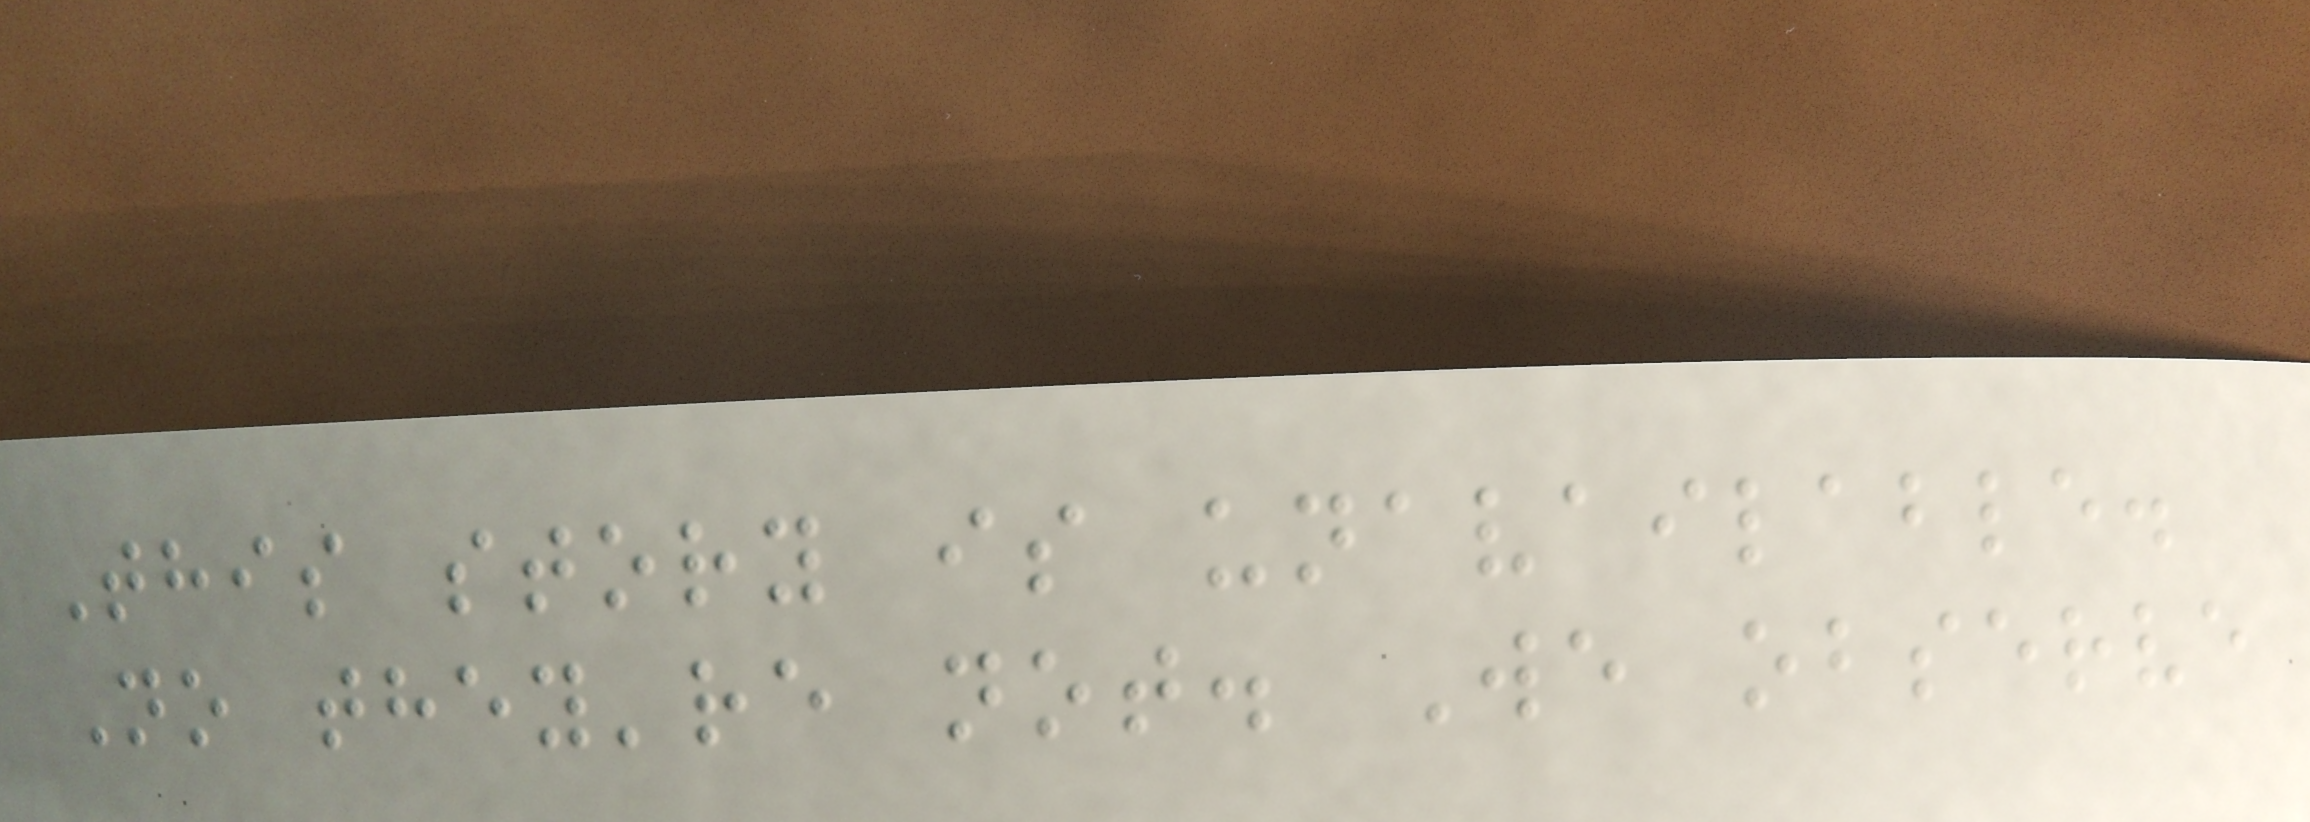This story is unavailable.
No they're not. We observe
